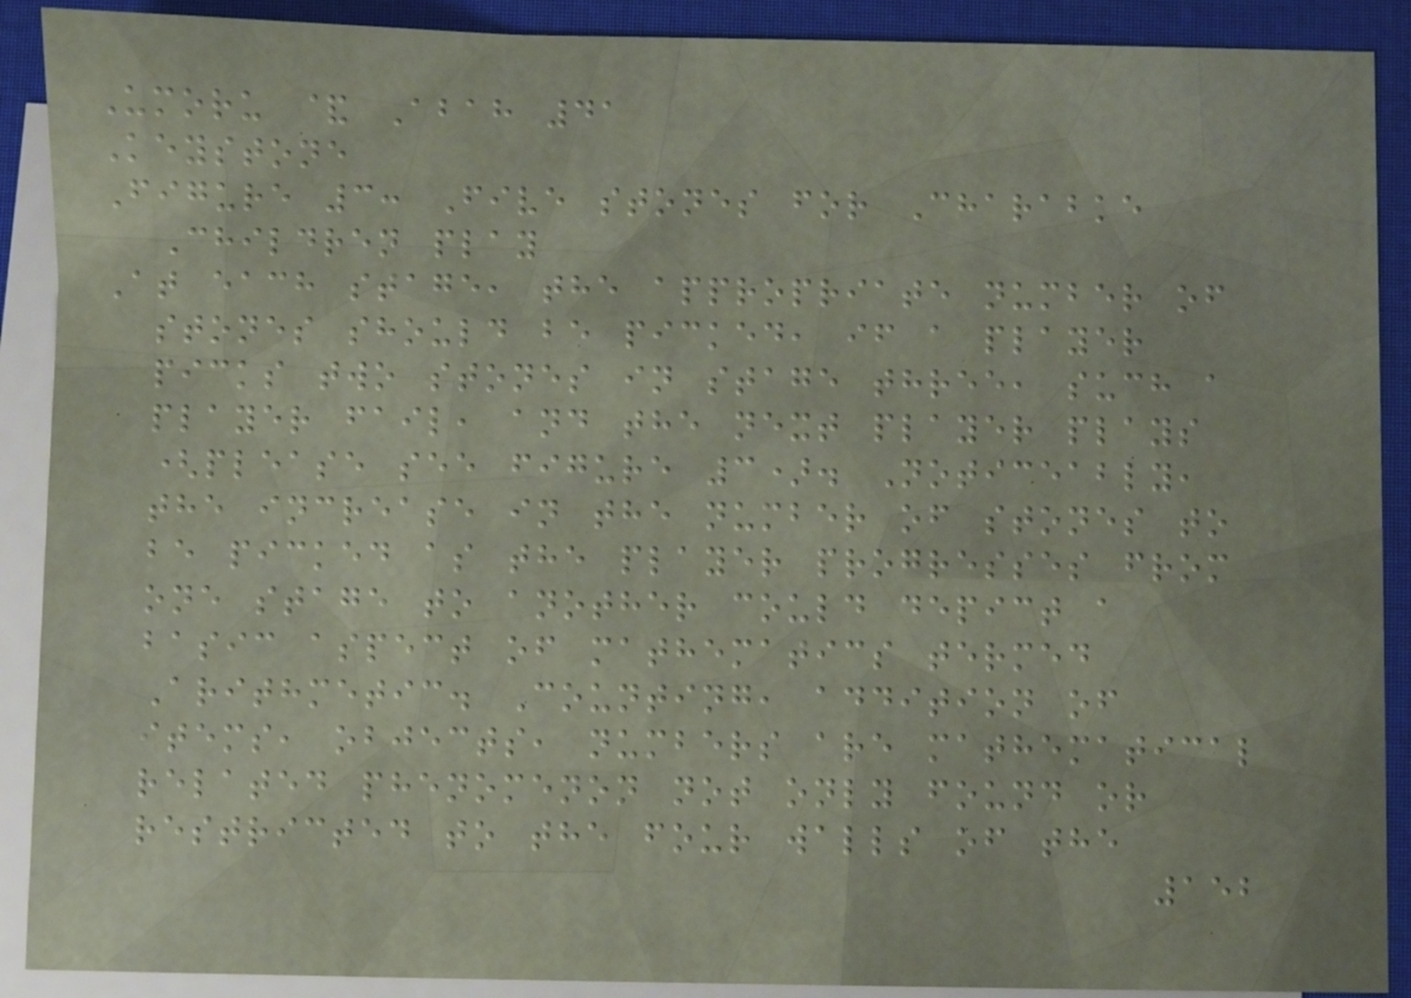Umoru & Abah 41
Keystone
Figure 3: Five stones for Charabke
Children play
At each stage, the appropriate number of
stones should be picked, if a player
picks two stones in stage three, such a
player fail, and the next player plays
(please see figure 3). Noticeably,
the increase in the number of stones to
be picked as the player progresses from
one stage to another could depict a
basic aspect of mathematics termed
Arithmetic. Counting, addition of
items, objects, numbers are mathematical
related phenomenon not only found or
restricted to the four walls of the
152
